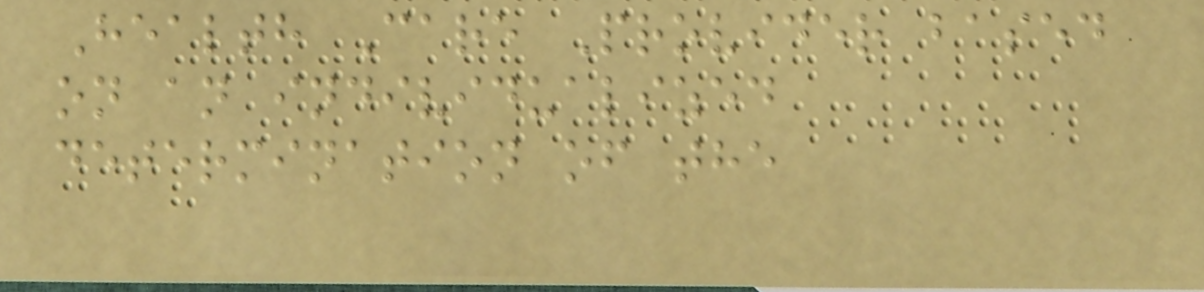Health Care Provider based
on an individualized
determination of the
